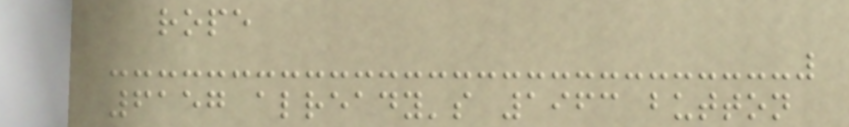rope
6157 already's 1963 button
